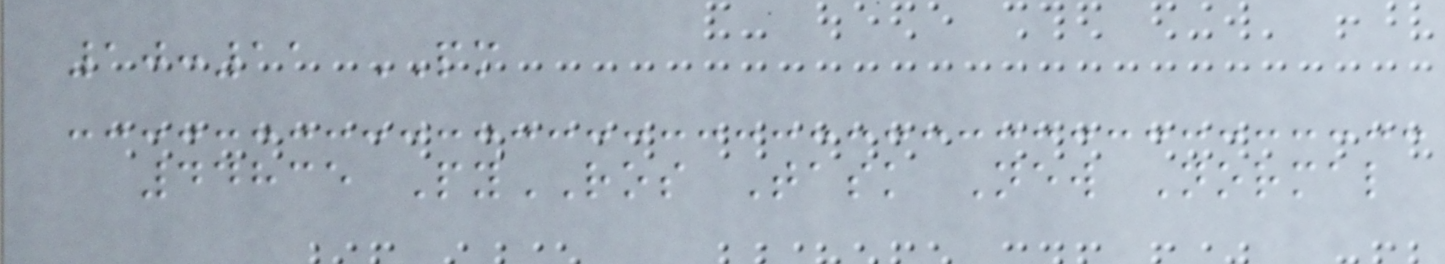10:11 PM
44835 PyROS Task New Normal
